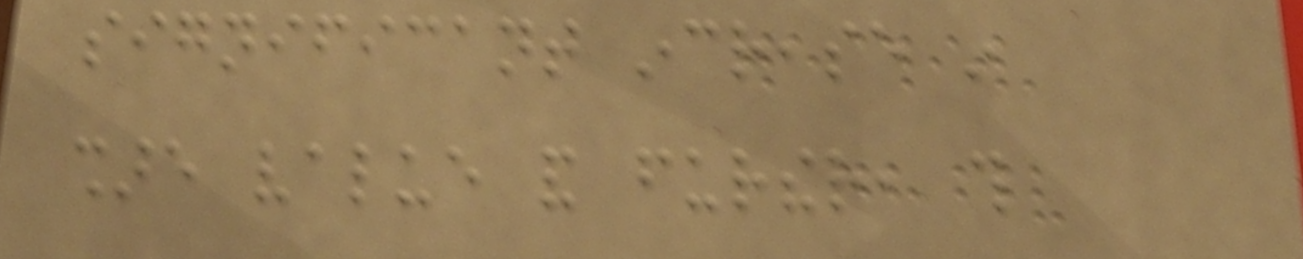significant increase in
share value and further, this
